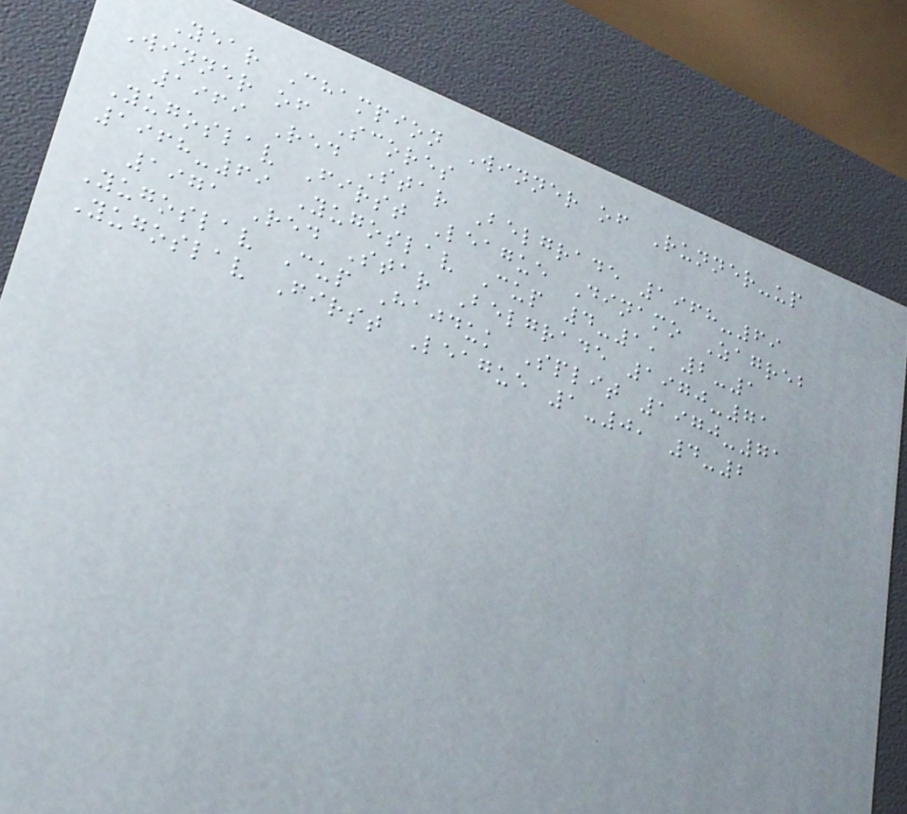Year Champion Winner of Runner-up
Winner of Scores
1969 Red Star Belgrade 1968-69
Yugoslav First League Dinamo Zagreb
1968-69 Yugoslav Cup 4-1, 2-1
1971 Red Star Belgrade 1970-71
Yugoslav Cup Hajduk Split 1970-71
Yugoslav First League 1-0, 4-2
